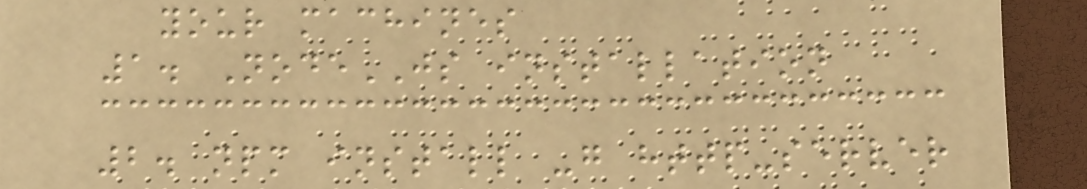your machines
1. NodeJS installation
2. npm install -g http-server
